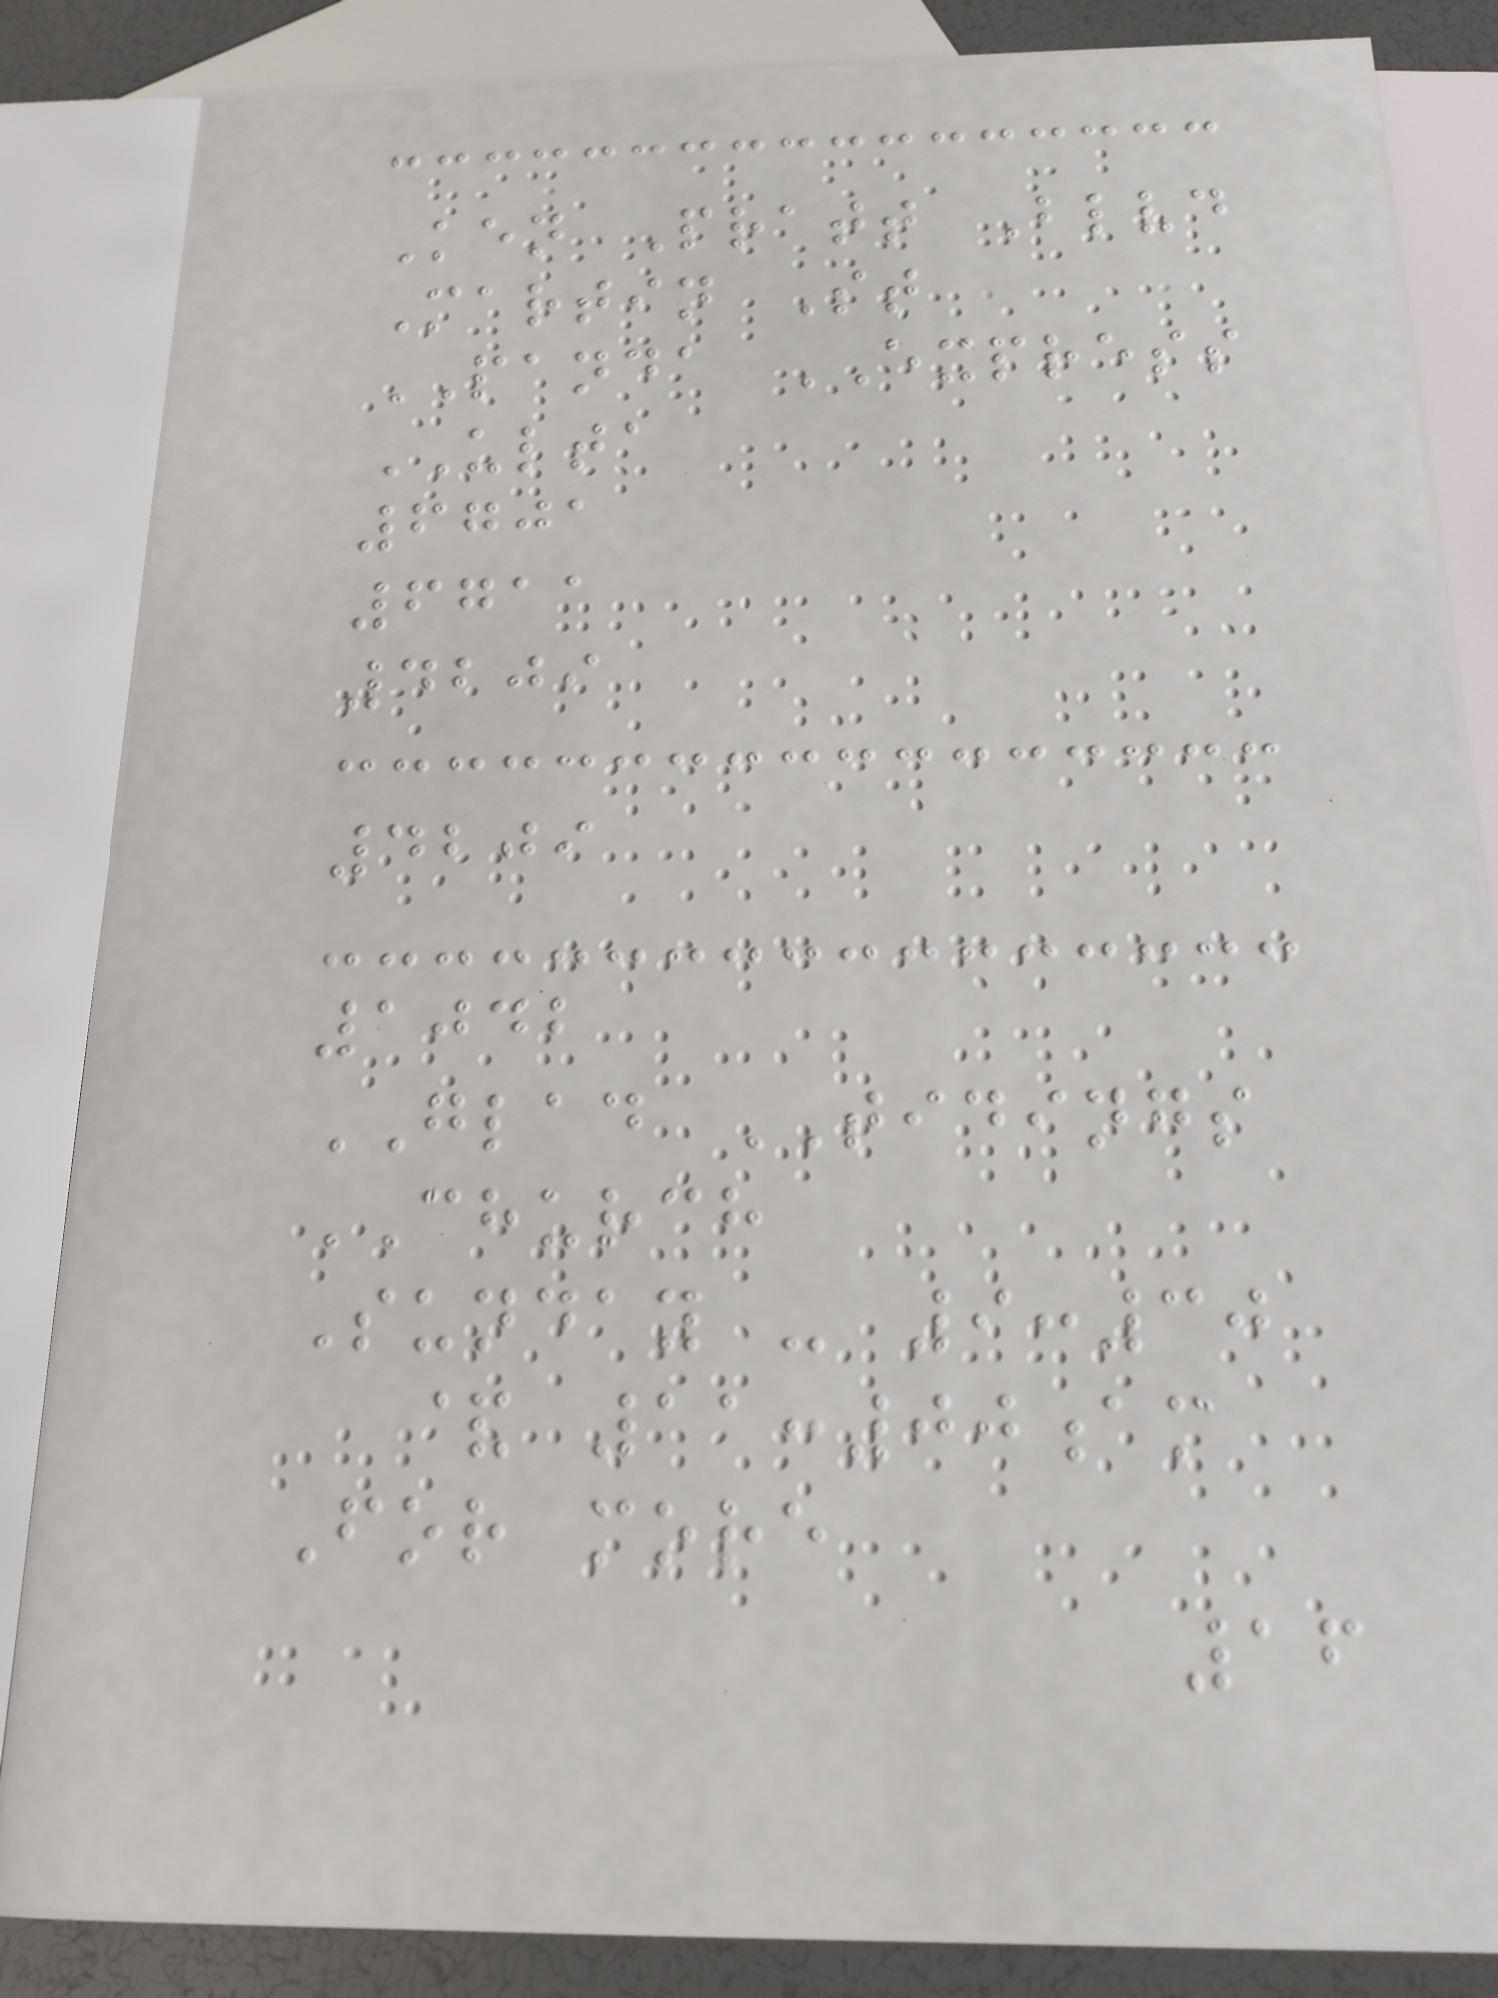Ken Pratt Blvd
Martin St
PANDA EXPRESS
ULTA
6701
6711
4209
4209
1042
GLAD TIDINGS
CHURCH
Sunday - 9:30
& 11:00am
For more
16
